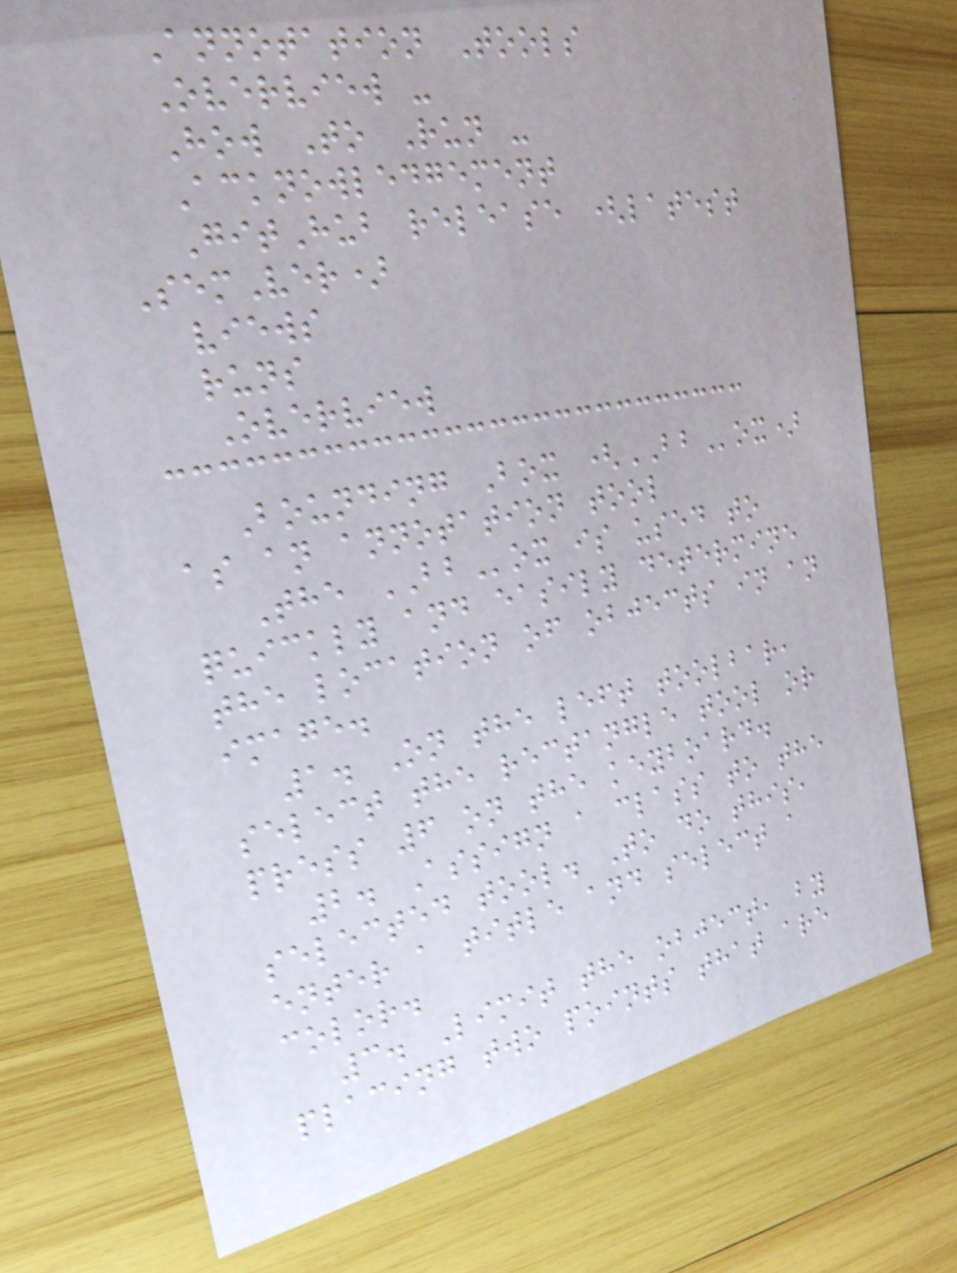Annotation Tools
Overview -
How To Run -
Acknowledgement
GitHub release (latest
SemVer)
views
runs
Overview
Bounding Box (BBox)
as an annotation tool
The BBox is used to
quickly and easily determine
the location of objects in an
image.
1. On the left toolbar,
select the rectangle tool or
press 6 on the keyboard.
2. Assign a class to the
selected tool. To do this,
enter a title and select a
color.
3. Limit the object, by
placing two points that are
